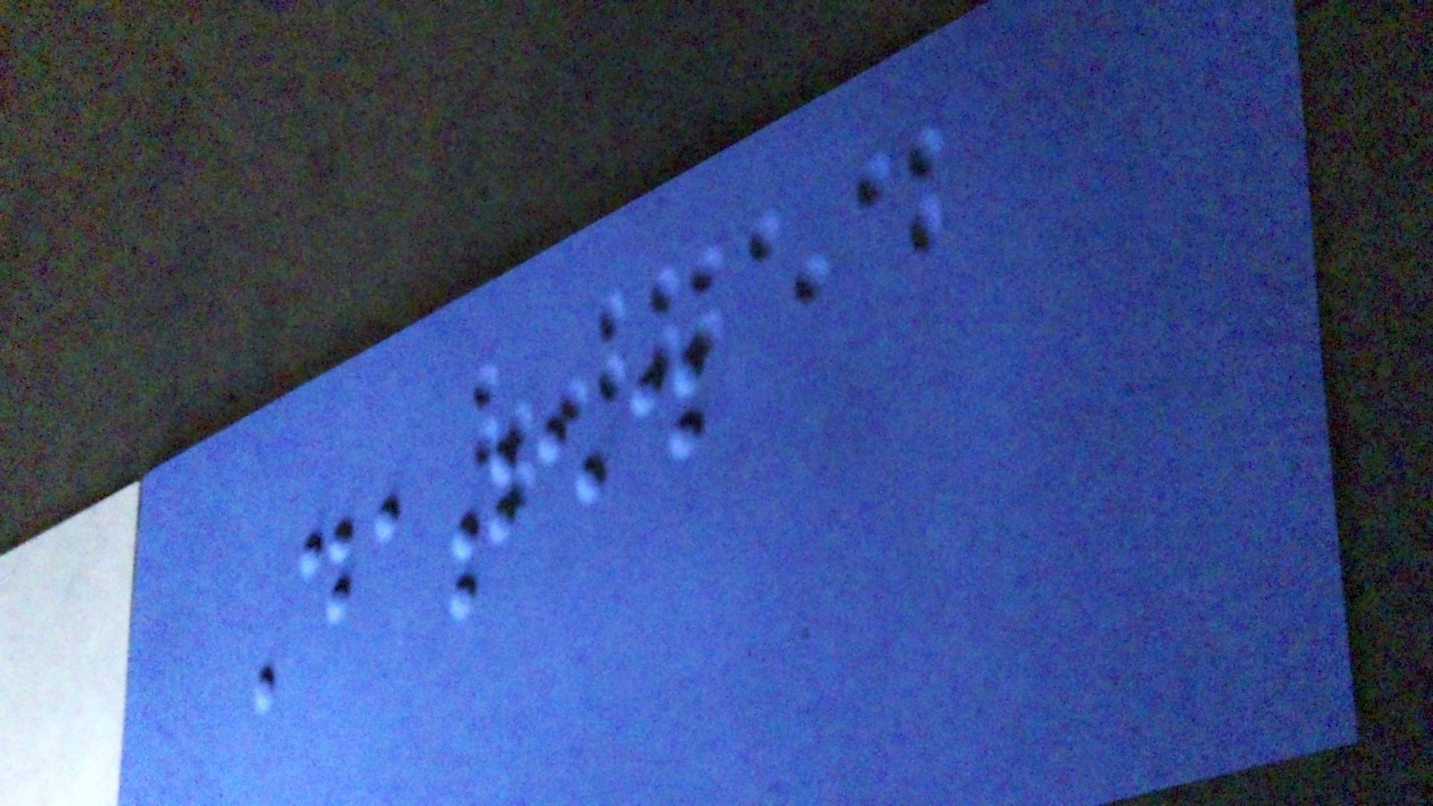Dated
